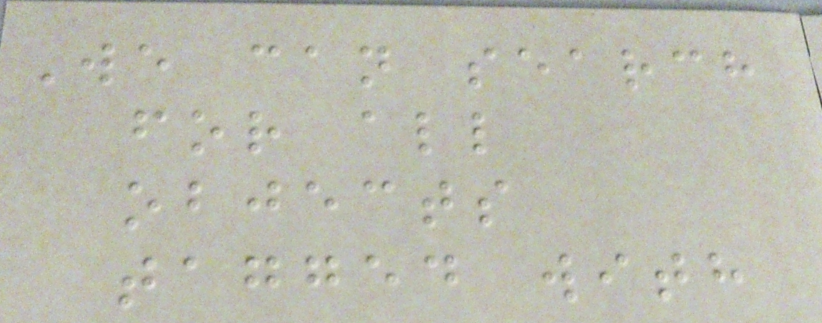We can search
for all
objects
tagged with
